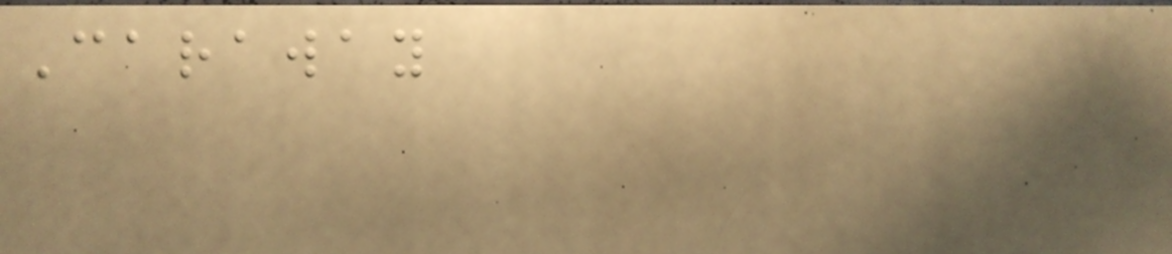Caraway
